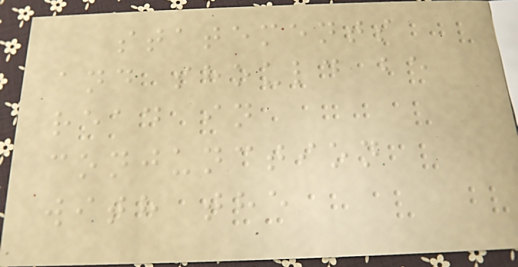statements
and should be
read in
conjunction
with the
